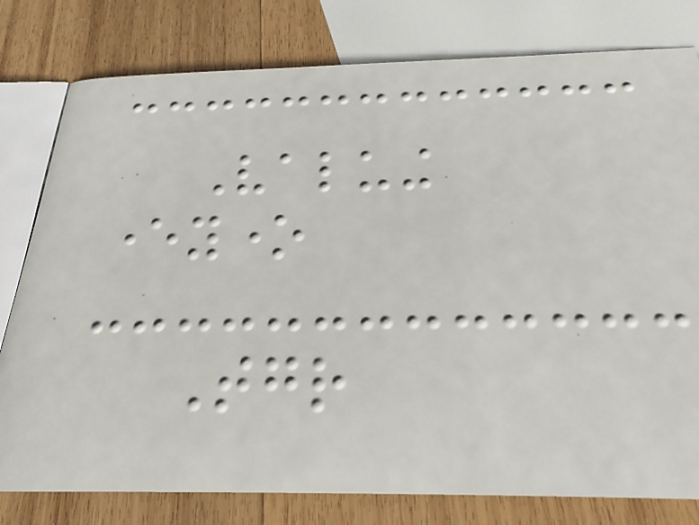Valuing
everyone
Together
